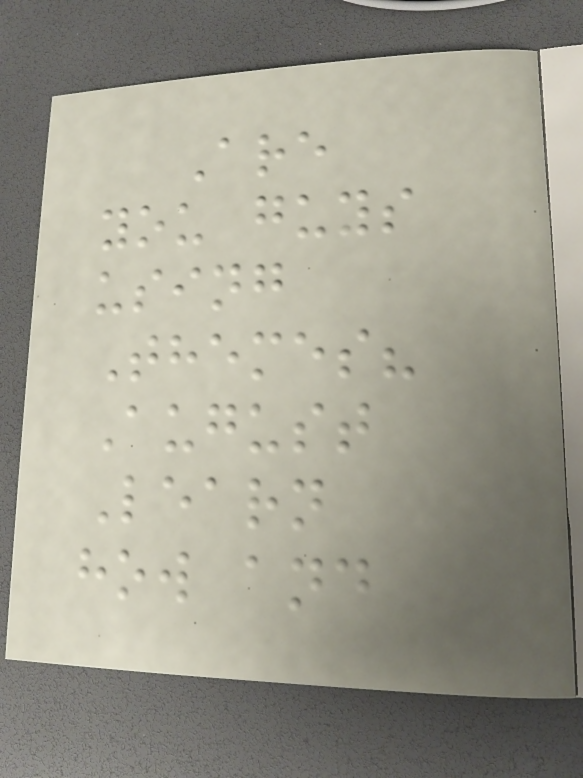Are
you guys
using
Themes?
August
Learn
how and
